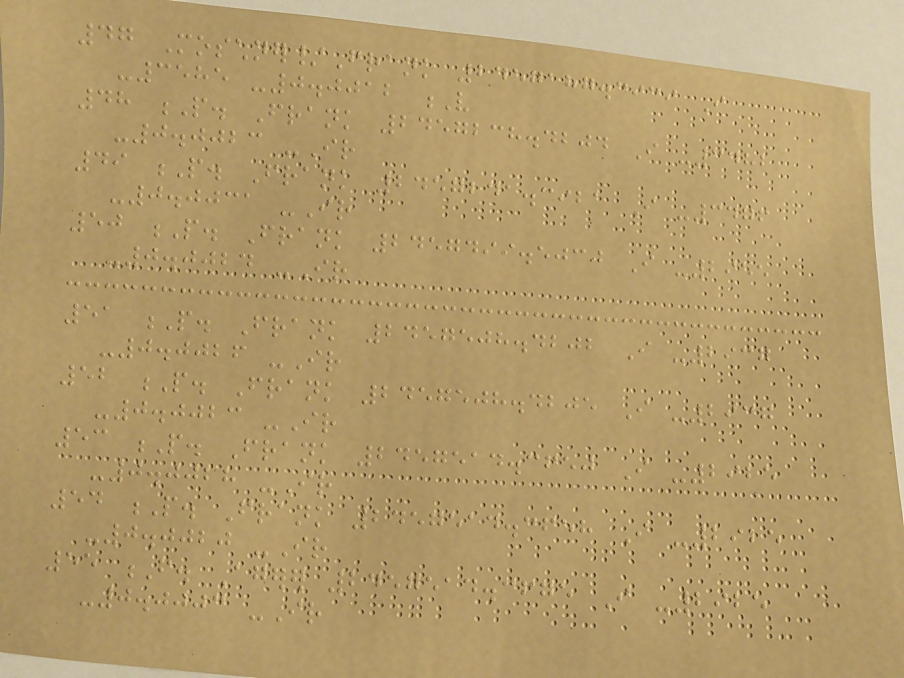47 Moschner/Frank 2457187.3939 I
-3585 -0.0012 V
48 P. Frank 2457238.4204 I -3482
-0.0023 -Ir
49 P. Frank 2457241.3921 I -3476
-0.0031 -Ir
50 P. Frank 2457499.5030 I -2955
-0.0024 -Ir
51 P. Frank 2457508.4202 I -2937
-0.0026 -Ir
52 P. Frank 2457508.4205 I -2937
-0.0023 -Ir
53 P. Frank 2457514.3650 I -2925
-0.0028 -Ir
54 P. Frank 2457514.3658 I -2925
-0.0020 -Ir
55 F. Agerer 2457514.3675 I -2925
-0.0003 -Ir
